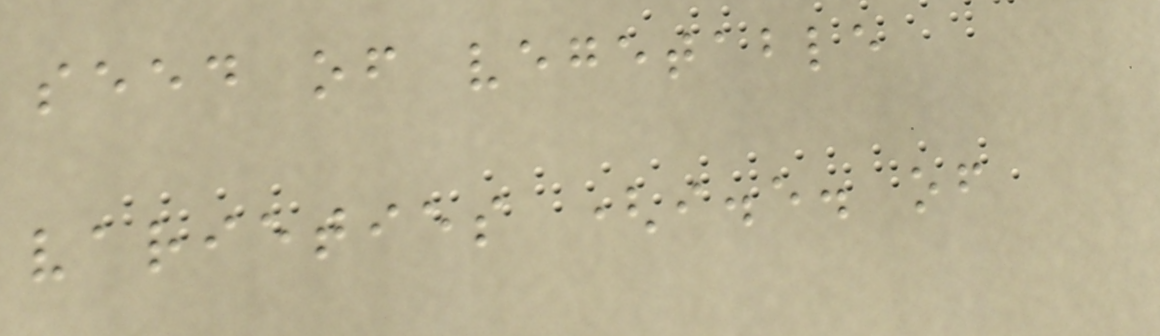seed of vegetable
varieties (i.e. of
